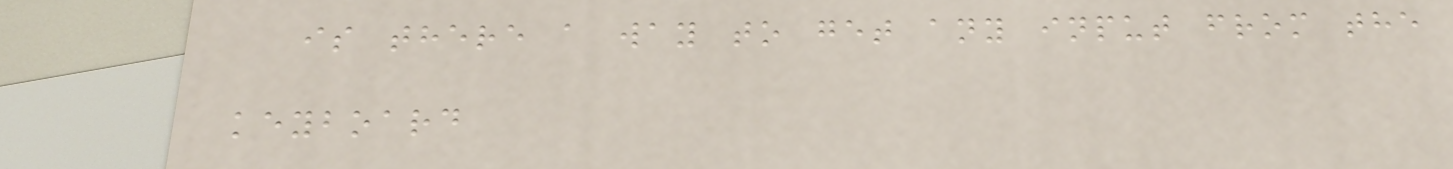is there a way to get any input from the
keyboard
